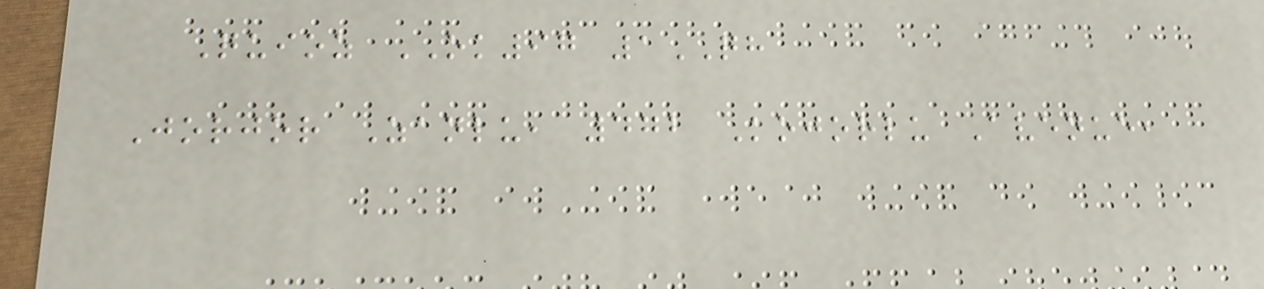Quioz OK97 1QH
Jorjor Zanlu, 472 Kojorlu Avenue,
